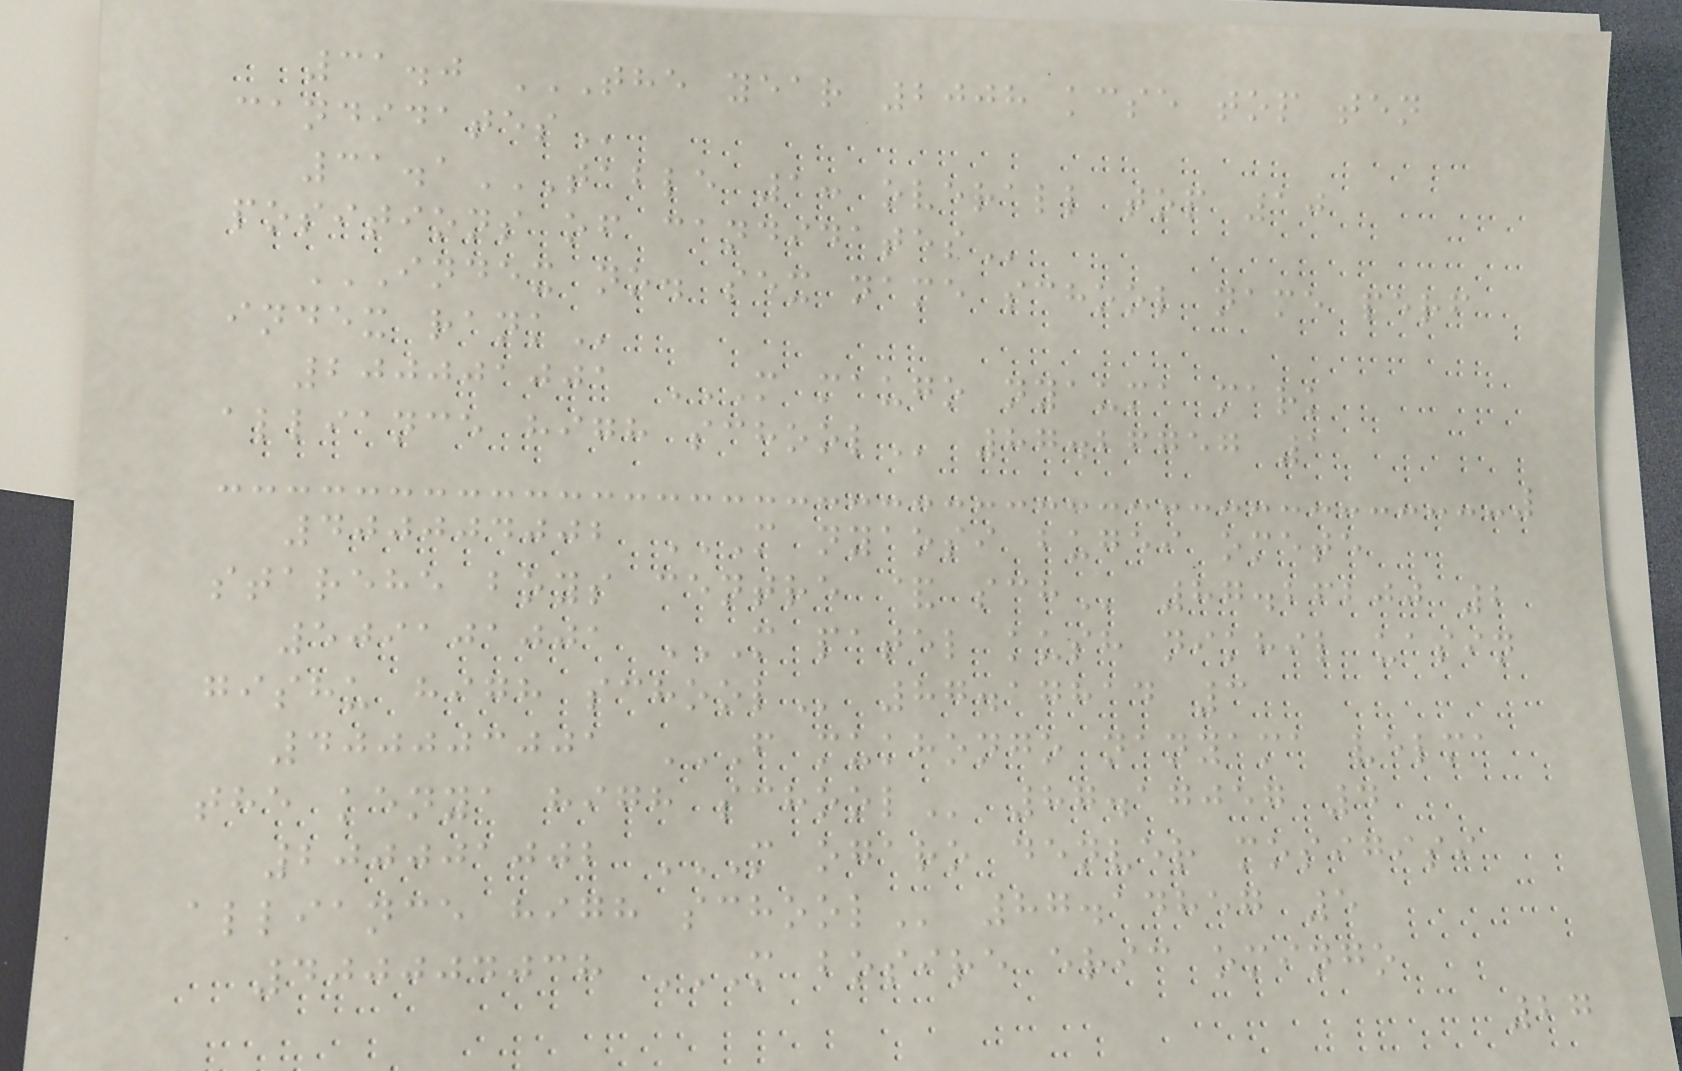31.0 THE YEAR 2008 KCSE TOP TEN
CANDIDATES
31.1TABLE 1: OVERALL TOP 10
POSITIONS OF CANDIDATES
INDEX NO. SEX NAME SCHOOL NAME PERF
INDEX RANK
200001001 M MAUGO NYAUMA MARK
ALLIANCE HIGH SCHOOL 87.26757 1
400004002 M NYAOSI BUGEI OMETE
STAREHE BOYS CENTRE & SCH 87.26200 2
509101001 M PATEL KUSH NIKHIL UASIN
GISHU HIGH SCHOOL 87.17814 3
400003001 F MUKHONGO NANYAMA VELMA
THE KENYA HIGH SCHOOL 87.17057 4
200001002 M OGARO DENVER MOSIGISI
ALLIANCE HIGH SCHOOL 87.14857 5
400004038 M BOSIRE ERIC OMINGO
27
